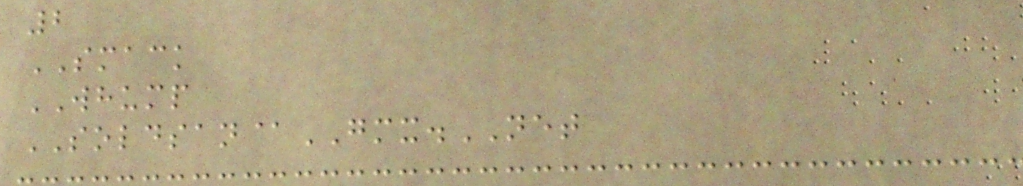2
SMACK
WHUMP
SOLDSAN@GMX.NET
